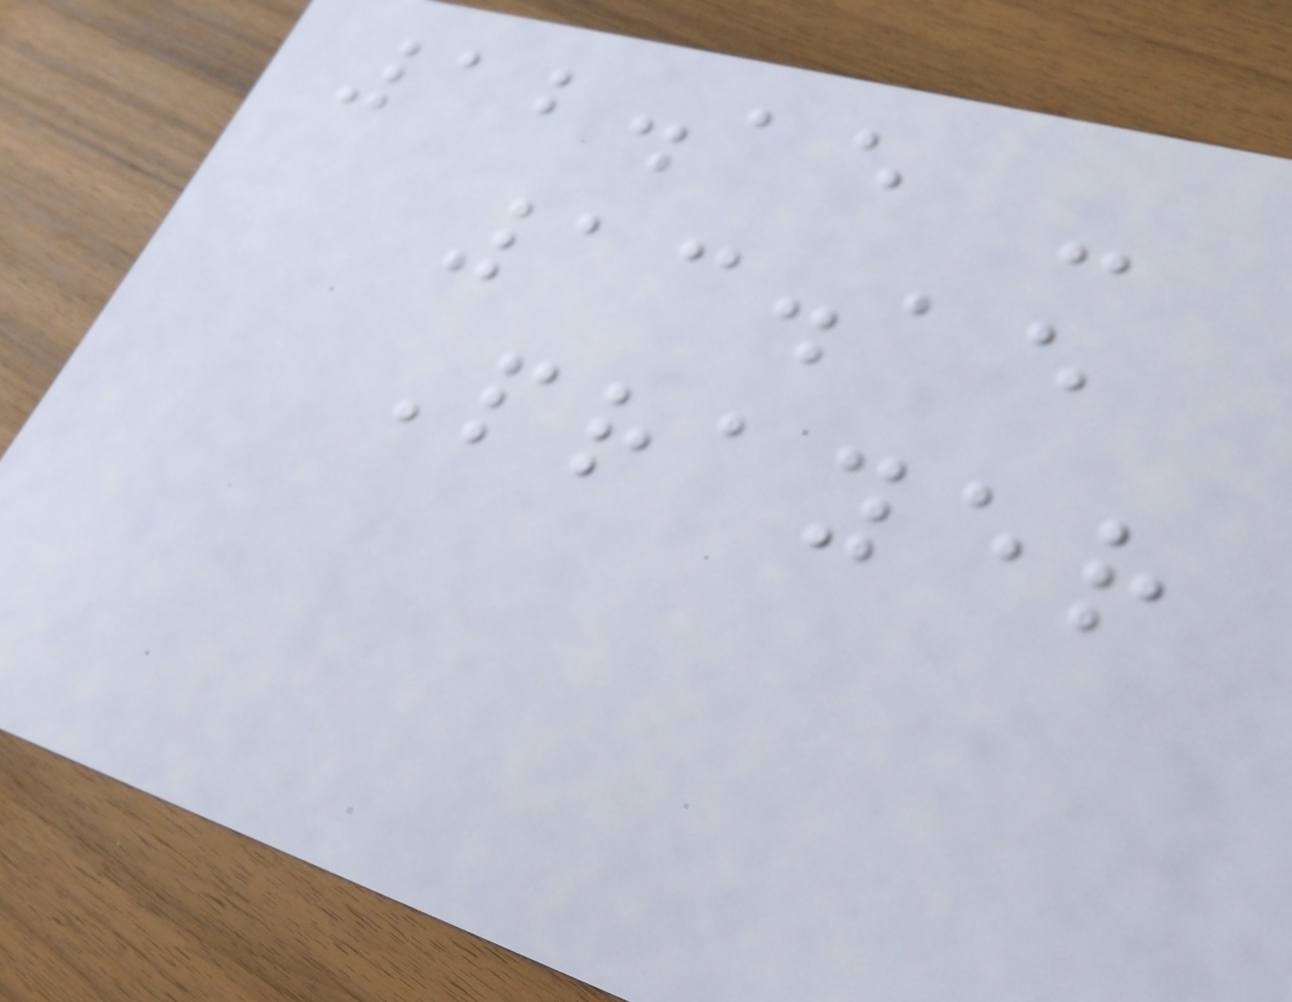12.15 -
13.15
Prayer
